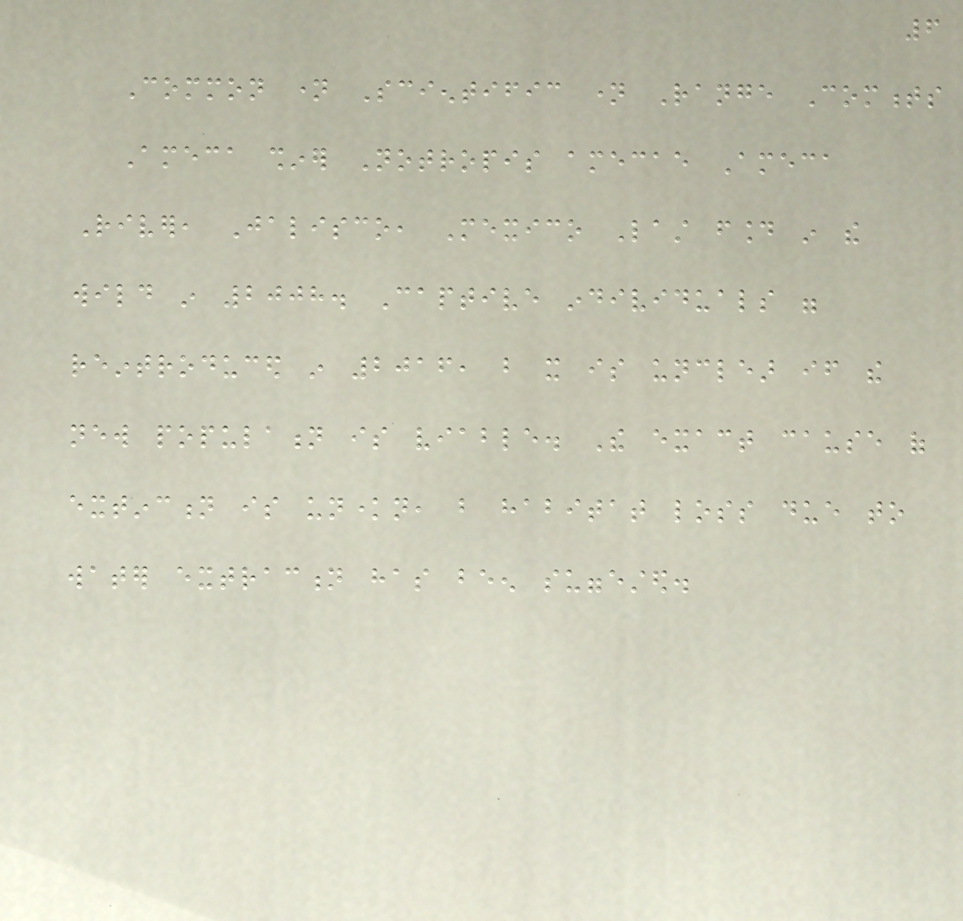6
Common name Scientific name Range Comments
Ameca shiner Notropis amecae Ameca
River, Jalisco, Mexico Last found in the
wild in 2008. Captive individuals were
reintroduced in 2016, but it is unclear if the
new population is viable. The exact cause of
extinction is unknown, but habitat loss due to
water extraction has been suggested.
